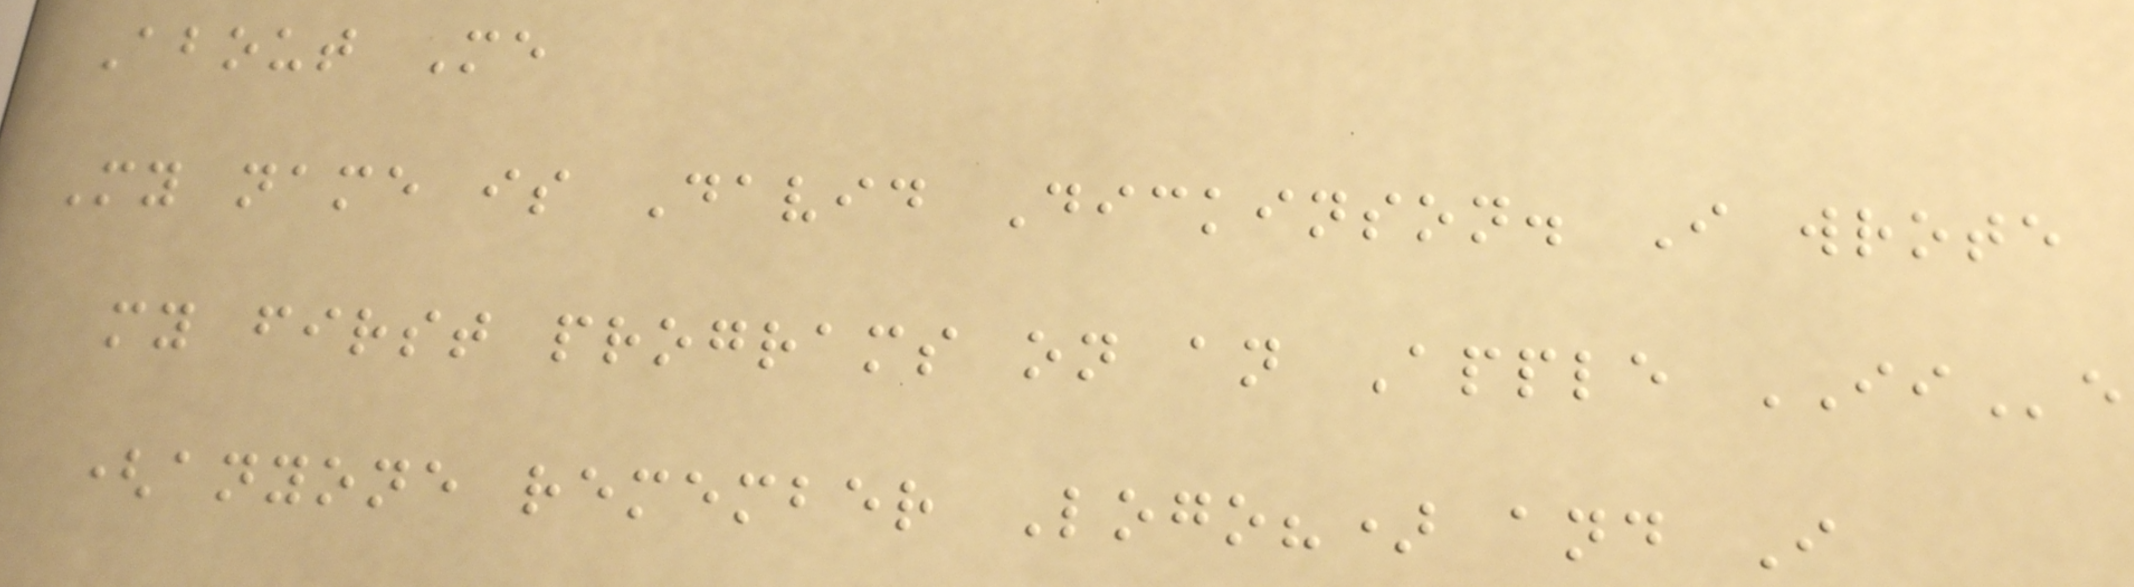About Me
My name is David Dickinson. I wrote
my first programs on an Apple IIe
(anyone remember Logo?) and I
